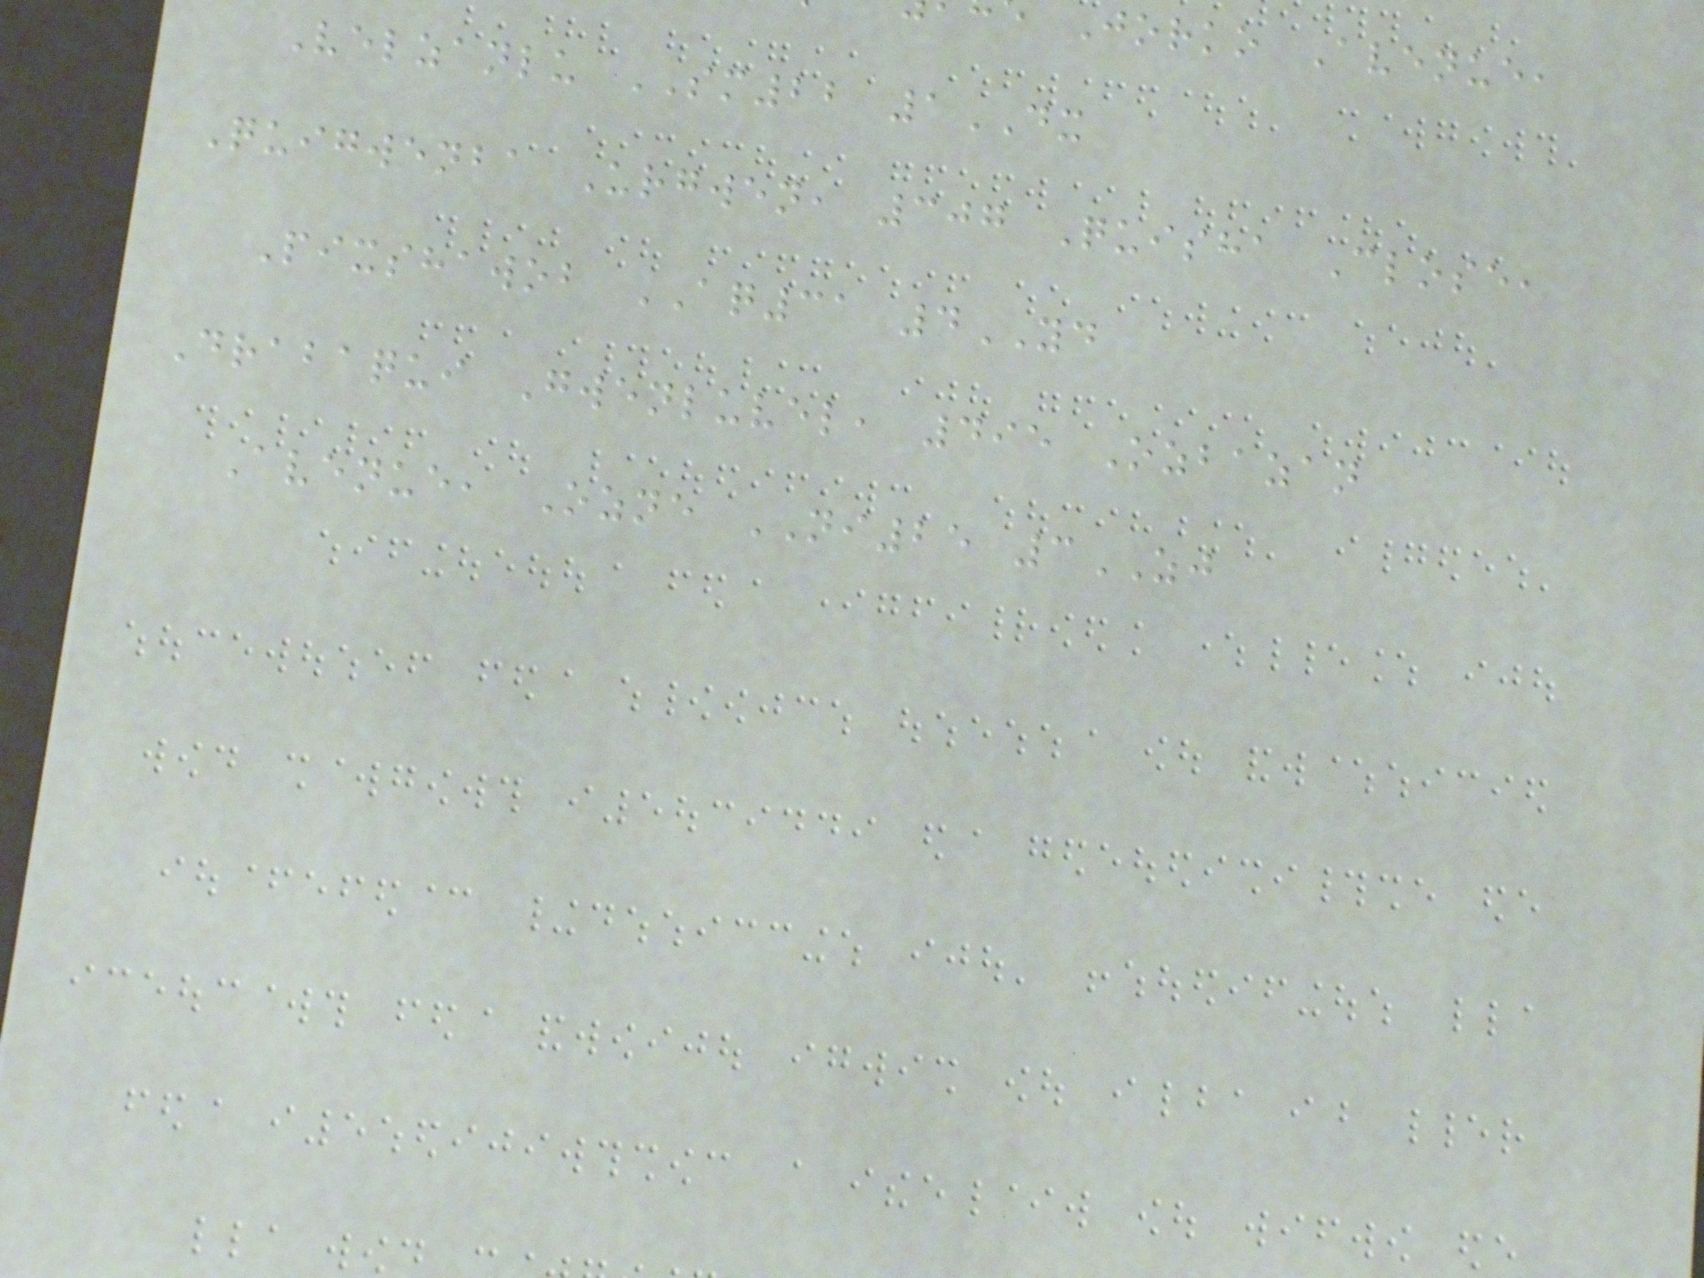Jorko Avenue,
Velzanlu SM22 1DX
Quigwenba Urgwen, 307 Quisha Close,
Pixshawob AQ31 4YD
Drabaqui Gwenluvel, 495 Ozbazan
Avenue, Ozne NI25 3ZJ
